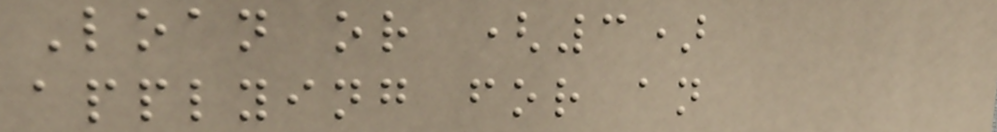Loan or (3)
applying for an
